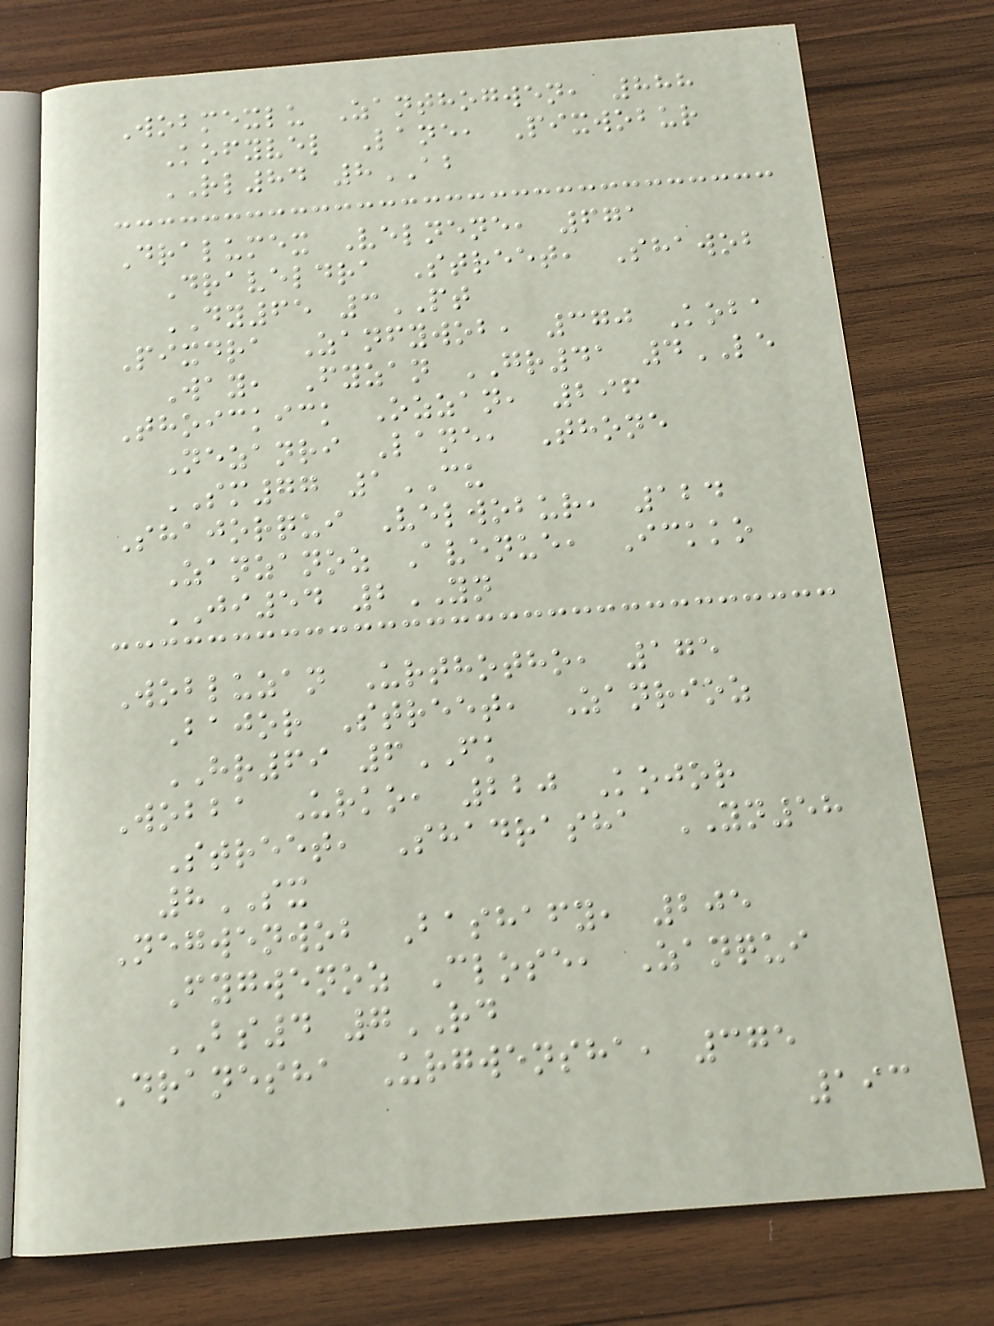Wobmexlu Zanthogwen, 888
Kofyvel Lane, Pixwobur
RL84 8AB
Dralumex Velnene, 671
Draveldra Street, Shawob
DY65 3PT
Pixdra Zanfywob, 370 Koba
Way, Fyzan GR41 4LE
Thoickick Ozzan, 296
Nezanri Lane, Thone
SM77 1CU
Shajorqui Velwobur, 124
Zanzanoz Avenue, Ickko
JI54 2YN
Wobluzan Urthotho, 175
Bajor Street, Zanrioz
HR69 6FK
Wobba Urko, 220 Kojor
Street, Shadrasha YN58
8SX
Negwenwob Bashafy, 205
Fygwenoz Close, Zanqui
BS4 7RD
Dranesha Urgwensha, 375
193
